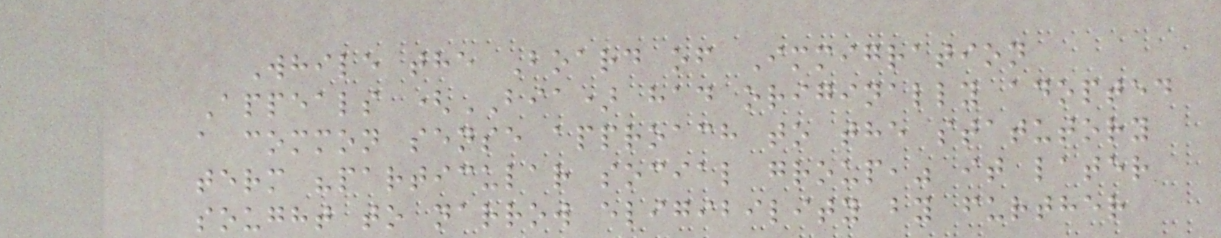While the Board of Immigration
Appeals (BIA) had originally adopted
a common sense approach to the statutory
term "particular social group," it later
sought to narrow eligibility by further
